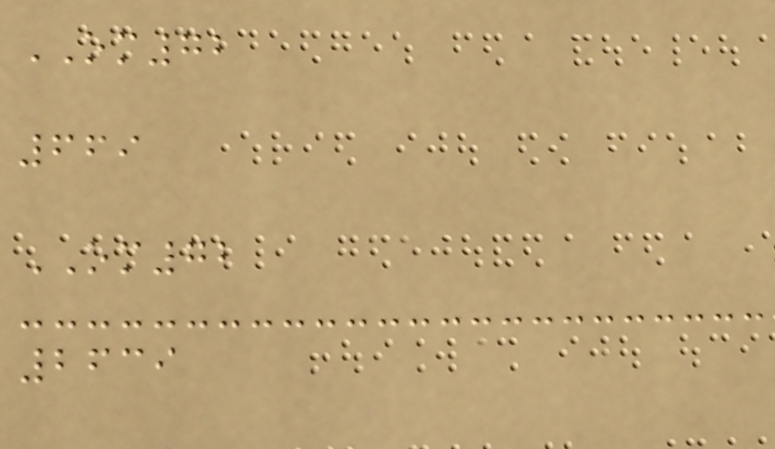OM72
669
OM72
2639
